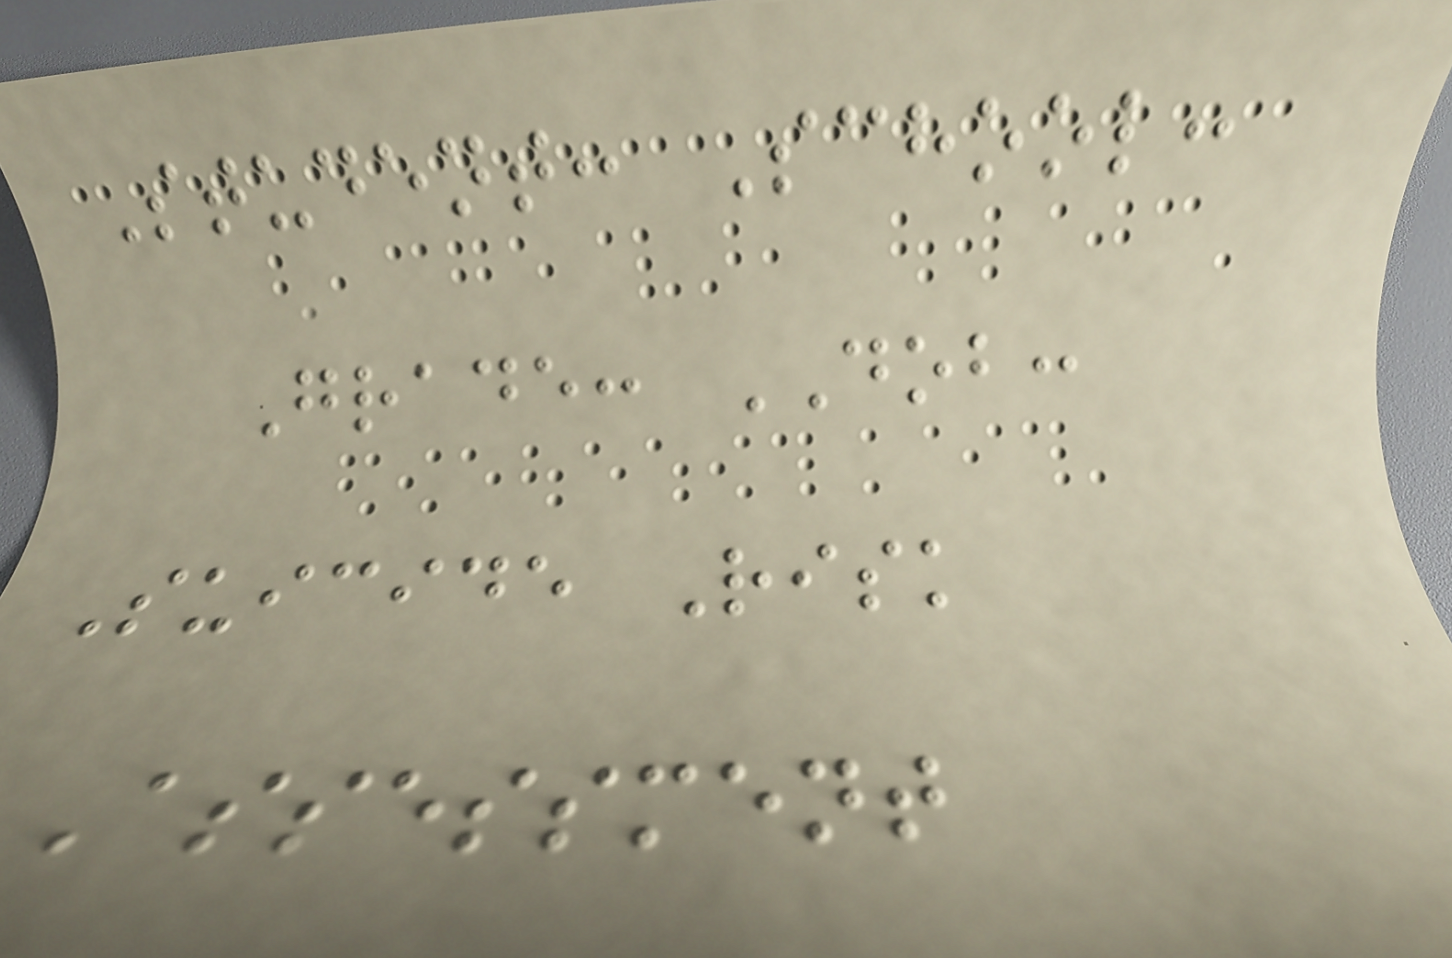Student: School:
Grade: DOB:
Suicide Risk
Assessment
